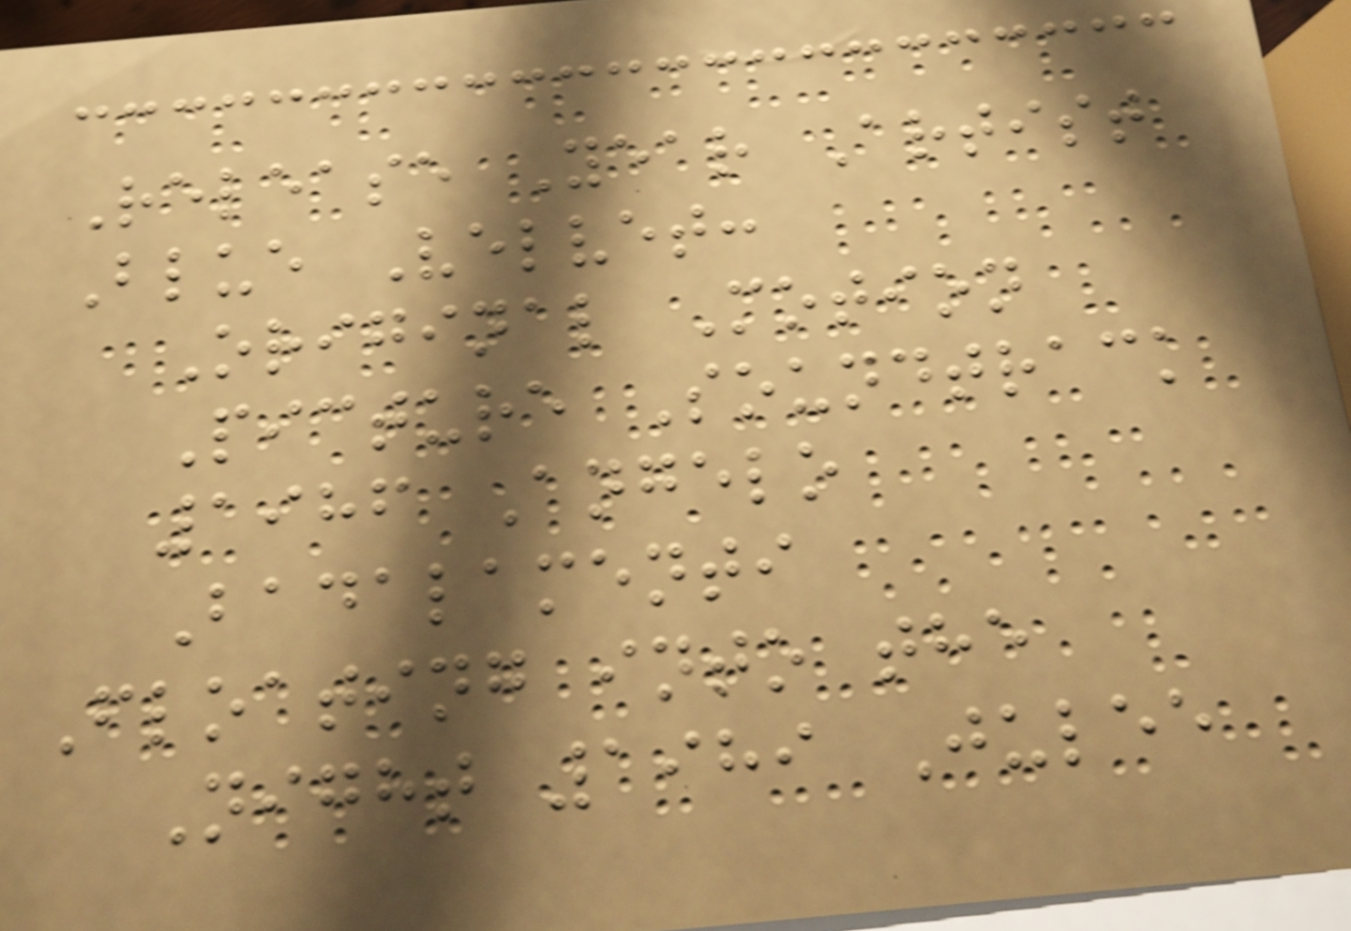Release Year Artist
Blue Velvet:
Original Motion
Picture Soundtrack
1986 Angelo
Badalamenti
Floating into the
Night 1989 Julee
